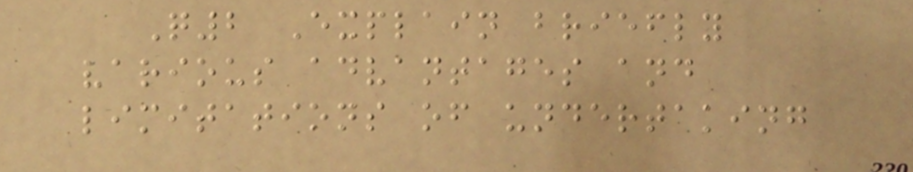Q2 Explain briefly
various advantages and
limitations of undertaking
